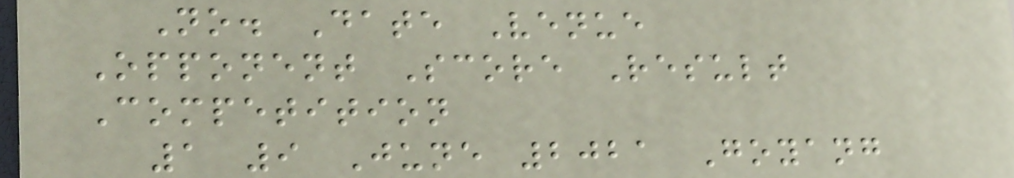No. Date Venue
Opponent Score Result
Competition
1 9 June 2021 Goyang
